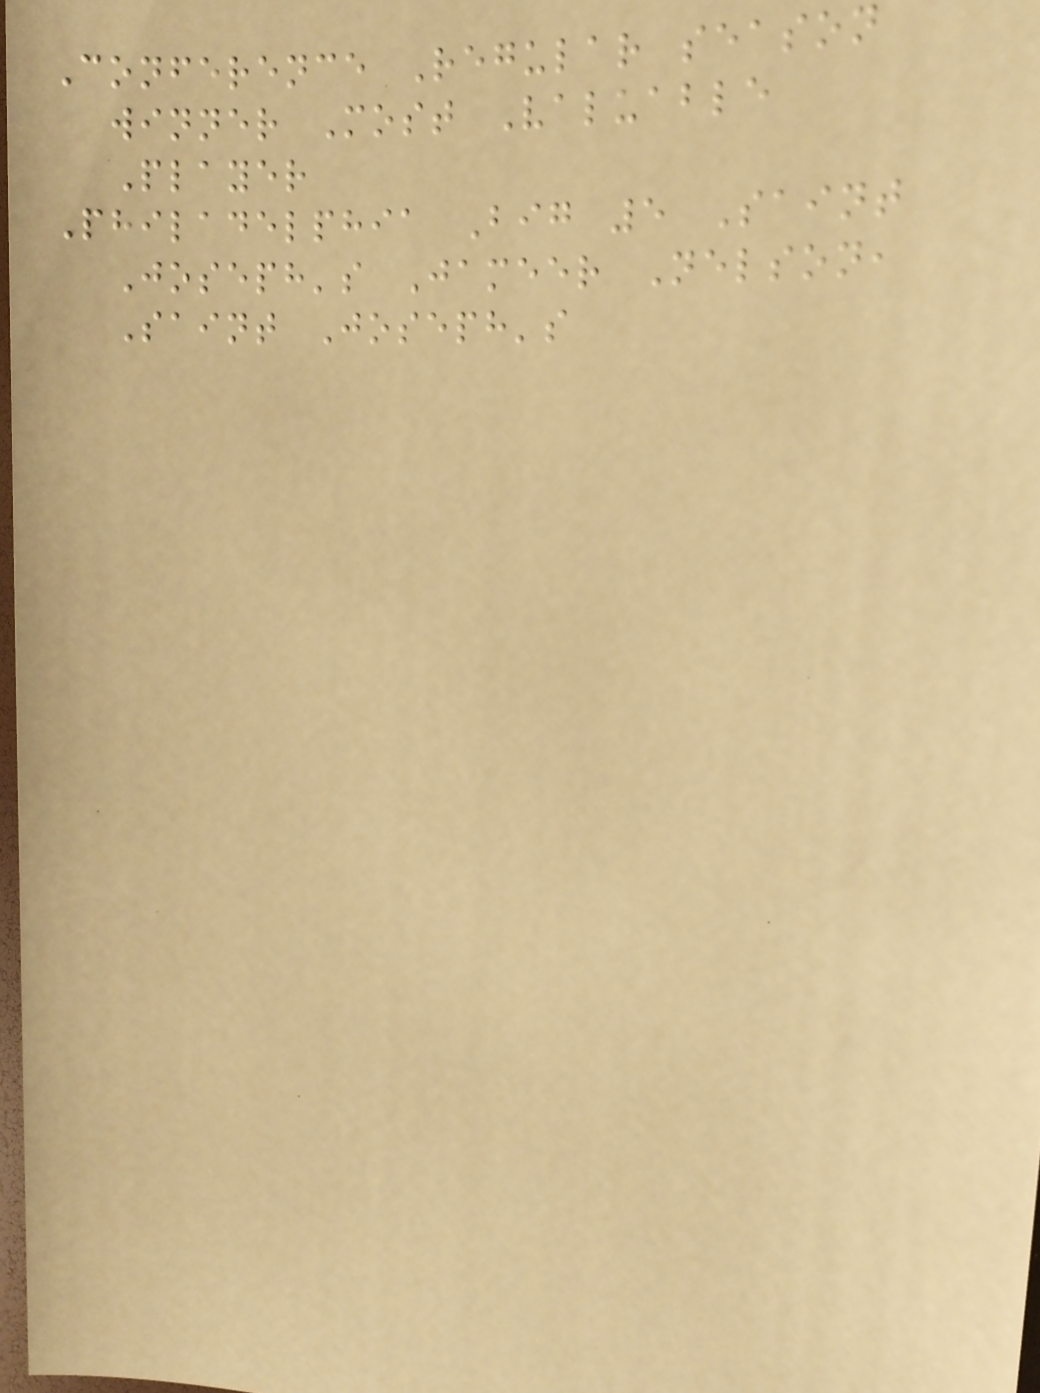Conference Regular season
winner Most Valuable
Player
Philadelphia Big 5 Saint
Joseph's Jameer Nelson,
Saint Joseph's
